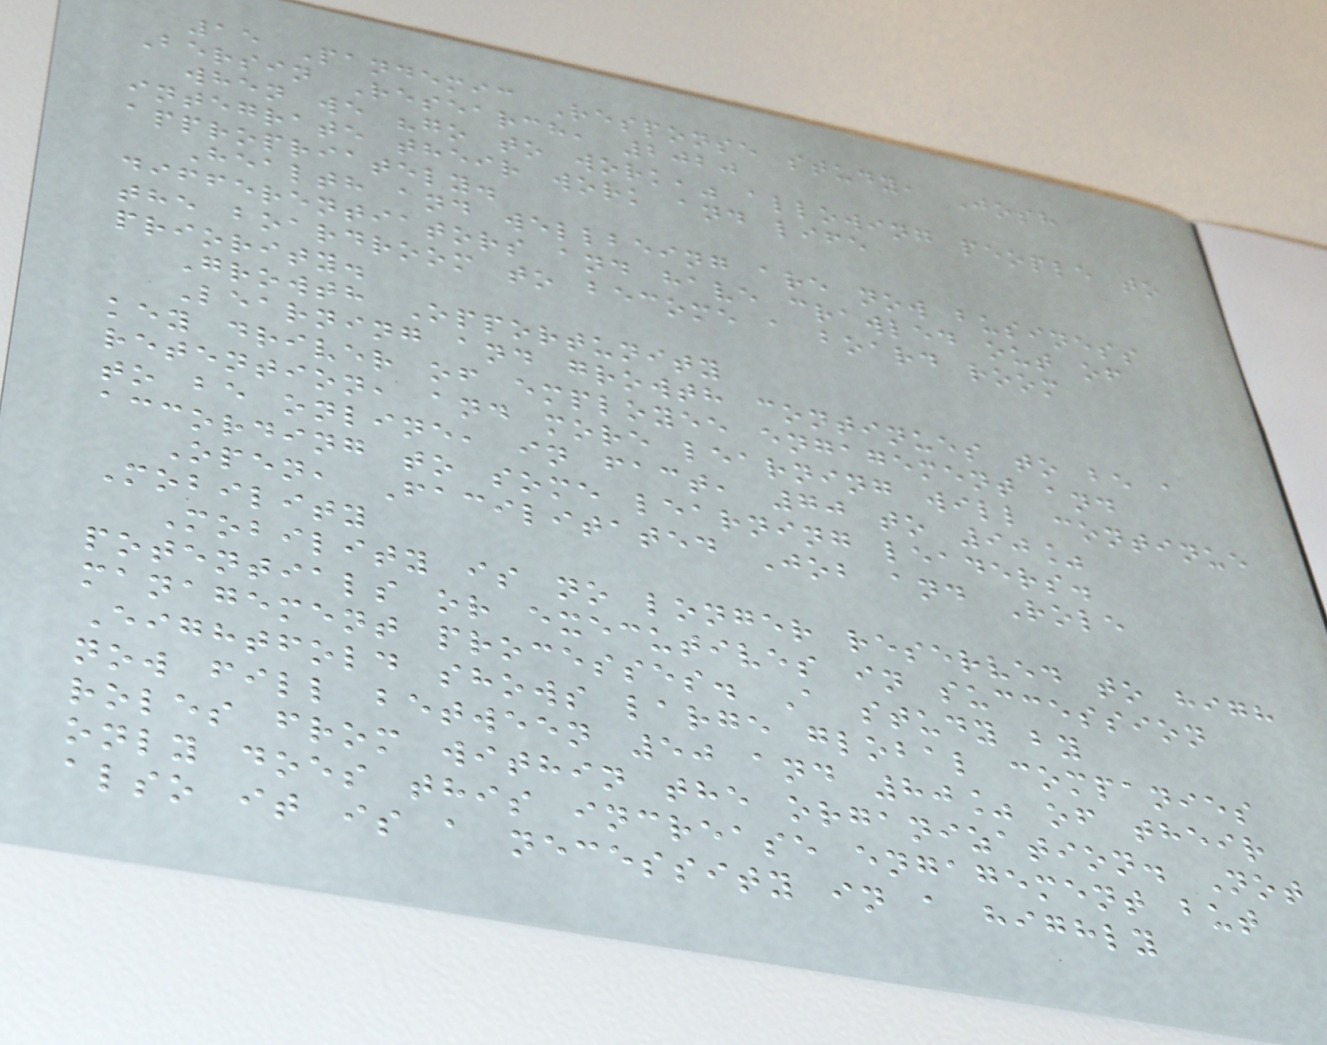15 Pandemic Response study, Josh
Bersin Research, 2020
when we "go to work," allowing people to
integrate their work and life
appropriately.
Health and wellbeing are now business
differentiators and have crawled out of
the boardroom to become a board room
priority.
Growth Opportunity
Learning and growth continues to be a
key driver of employee engagement and
retention, and more learning will continue
to be online, in fact, 70 to 90%
according to some learning leaders.
Open, Facilitated Job and Role
Mobility
Mobility is no longer reserved to high
potentials or executives in succession
management processes. A study by
Eightfold shows large global companies
now fill between 50 and 80% of their
roles from within the organization. Not
only does this increase engagement but
also it is a necessity in a highly
